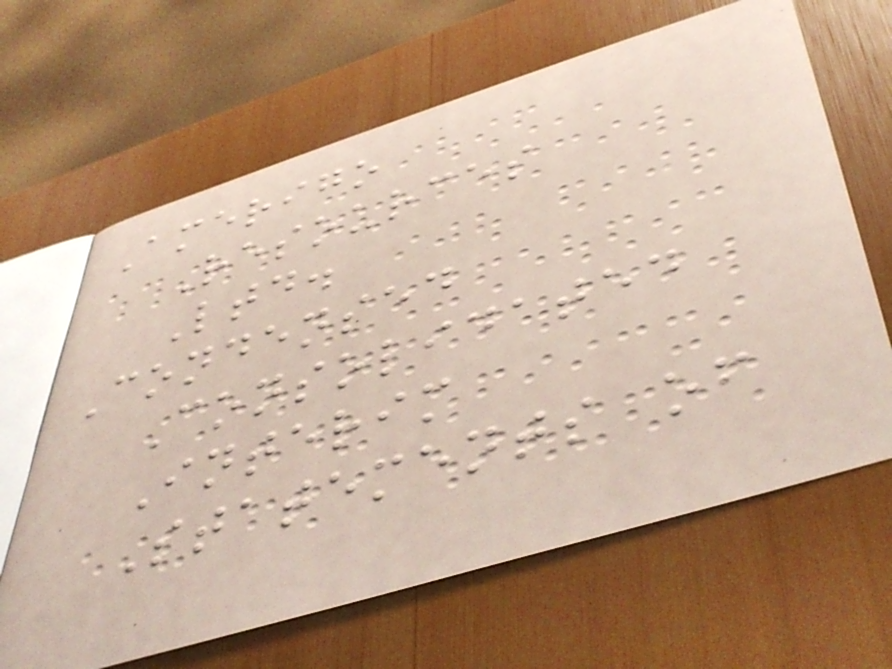Amerigo
Resources
Ltd.
Condensed
Consolidated
Interim
Statements of
